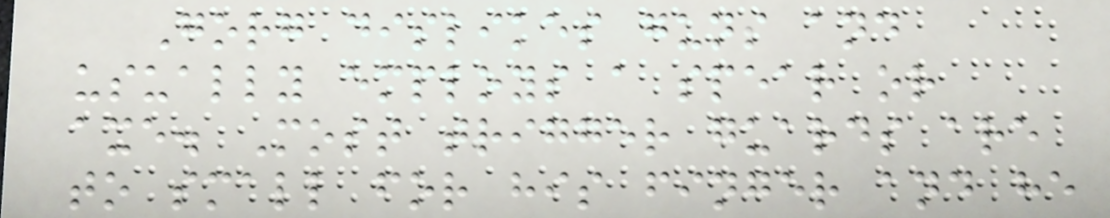Gorg dislikes guns and
usually employs a spear or
axe. Most trigger guards are
to small for his finger and he
